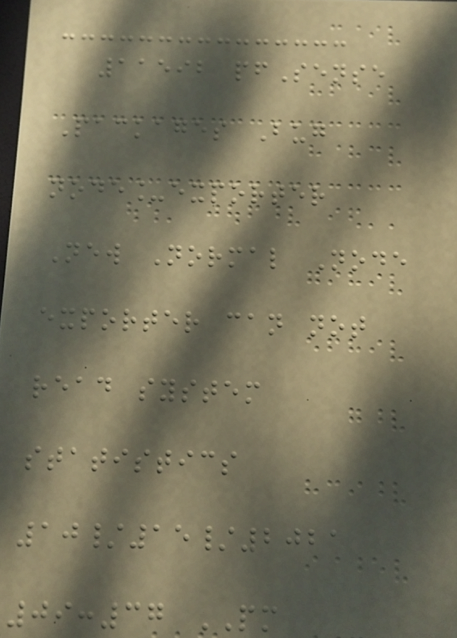11592 pfSense
Packages Bug
node_exporter
New Normal Node
exporter can not
read system
statistics
10/15/2021
09:37 PM
